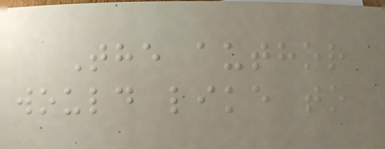The author
would like to
